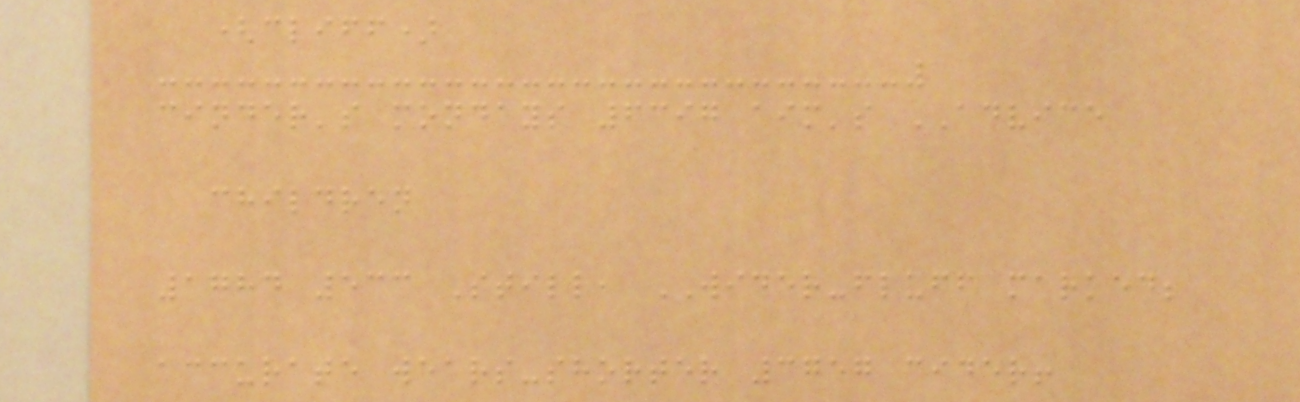(cliff)
cinder's mondays 6397 aim's ADVICE
children
1784 533 Still, WIDER-fluff marked;
accurate wears-shorter 3757 cider!
